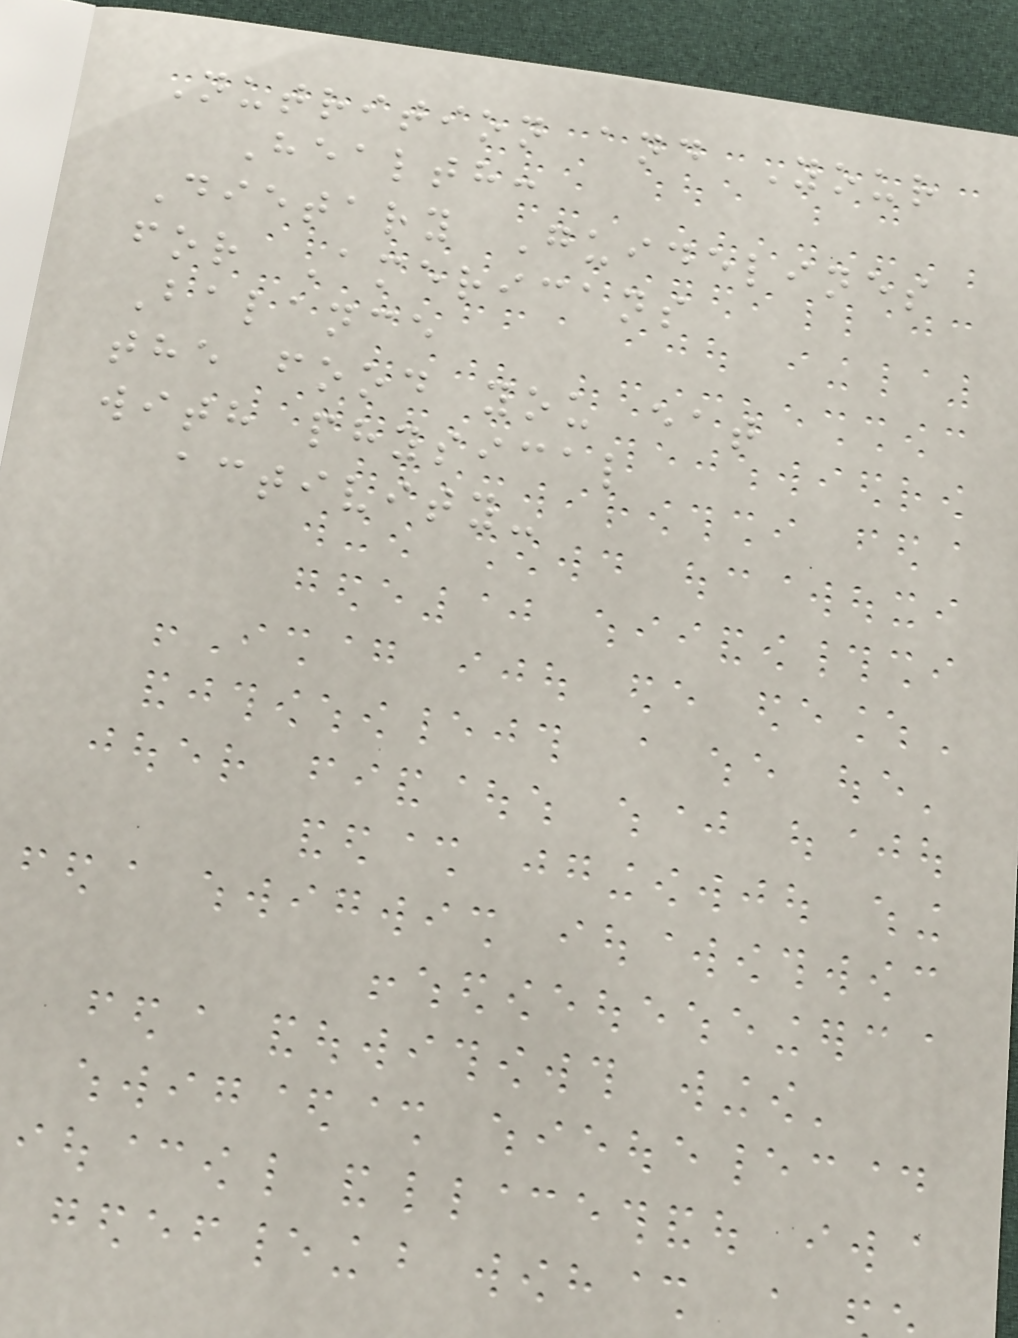Nutrition and Your
Health:
Dietary Guidelines
for Americans
Balance
the food you eat
with physical
activity-
